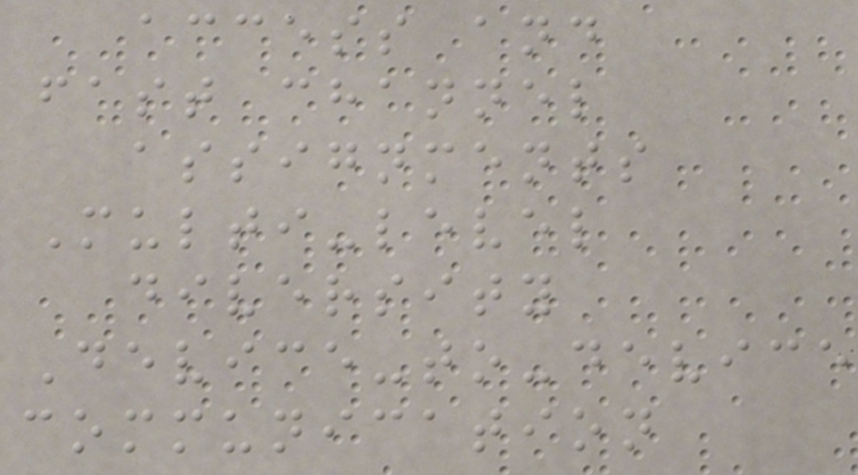access and
fast channel
assignments
Multi-level
diversity
Device-to-device
communication
